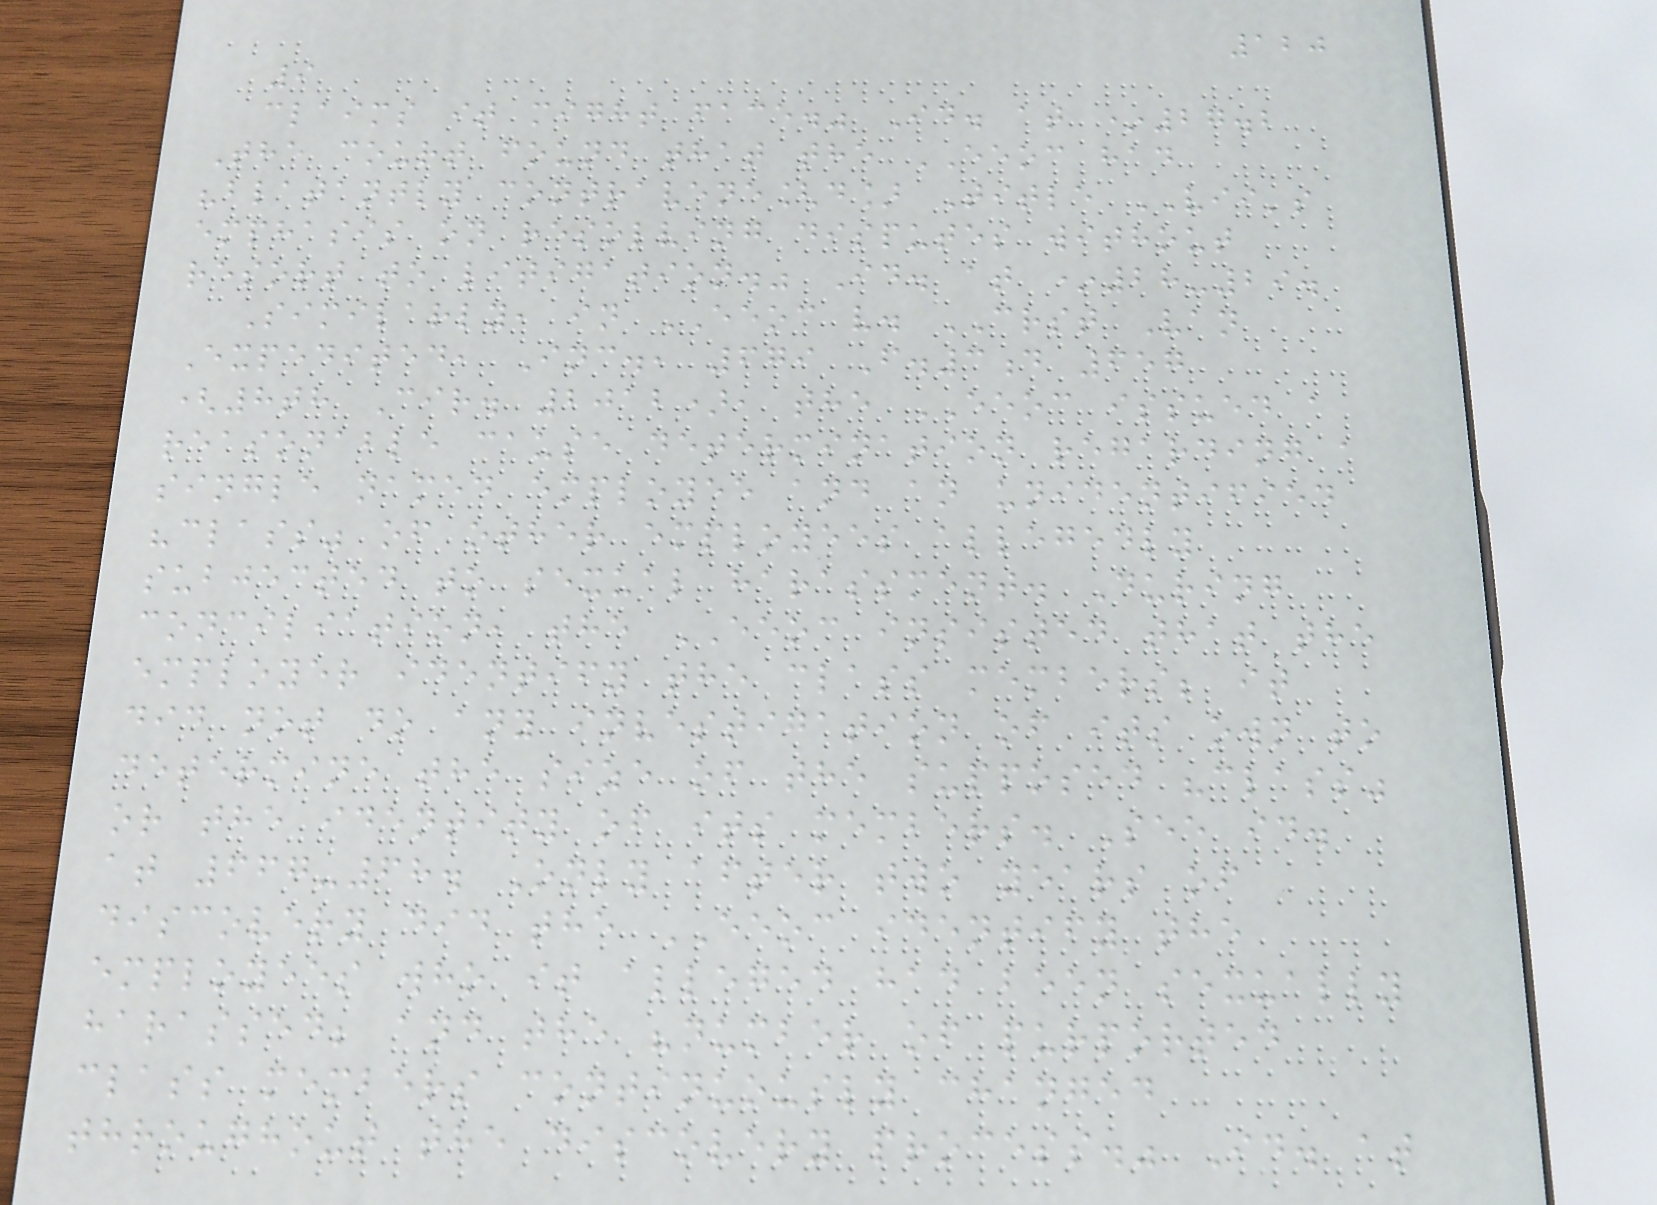120
9
claims it might face." Id. at *27.2
The court found that the EEOC had
"blatantly contravene[d] Title VII's
emphasis on resolving disputes without
resort to litigation." Id. at *28-29.
Similarly, in EEOC v. CRST Van
Expedited, Inc., 679 F.3d 657
(8th Cir. 2012), the EEOC issued a
reasonable cause determination regarding a
single named employee and an unidentified
"class" of other employees allegedly
subjected to sexual harassment. During
conciliation, the EEOC insisted that the
employer identify the class members; it
did not do any investigation of its own to
determine the size of the supposed "class"
or the identity of its members. See id.
at 667-68. Only after two years of
discovery did the EEOC identify the
employees who it alleged had been sexually
harassed; and the "number of purported
class members continuously changed
throughout the discovery process." Id. at
